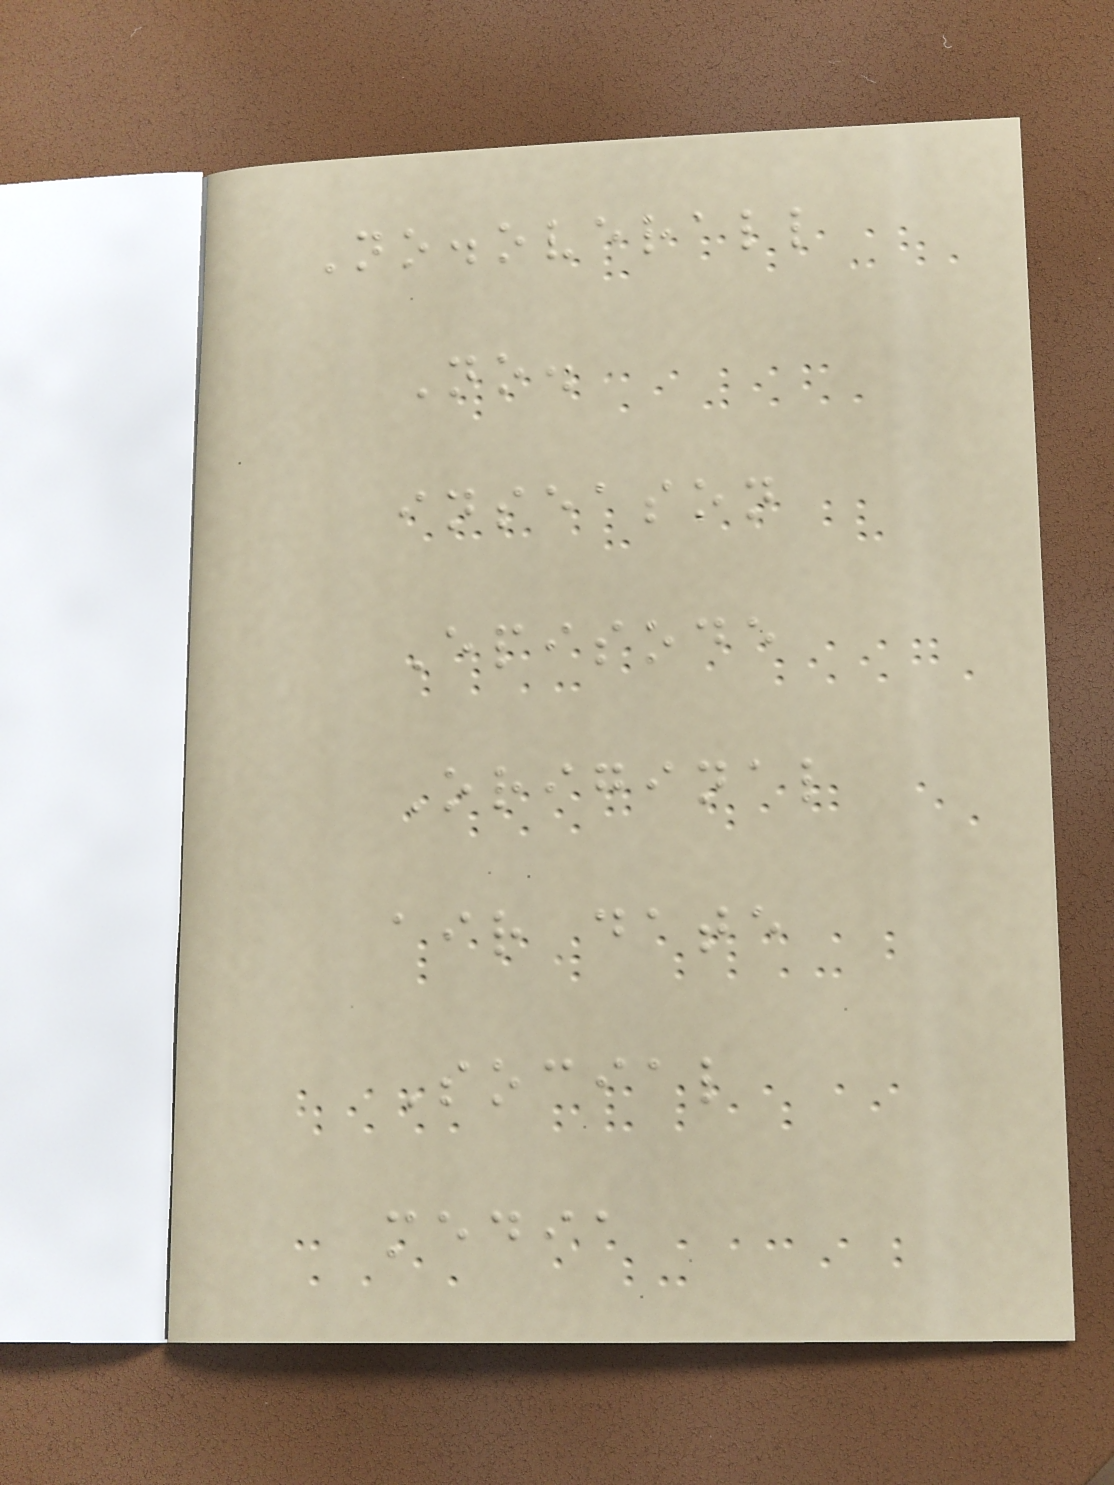No.overall
No.
inseason
Episode
Original
air date
Social
media
